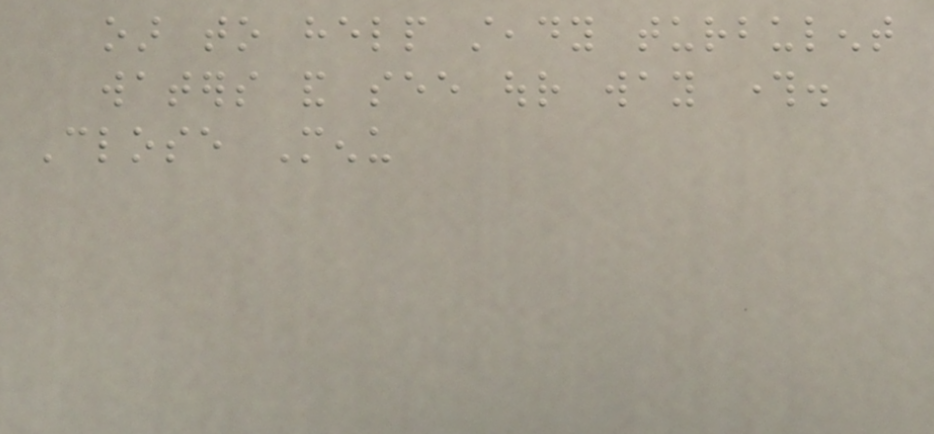oar to help steady turbulent
waters and see our way through.
Close Menu
